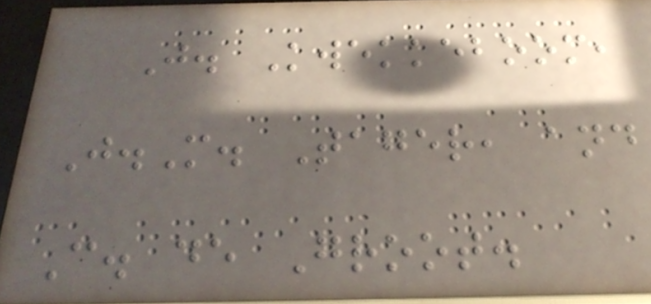J. Kwekkeboom,
J.M. Tager, and
C. de Groot.
